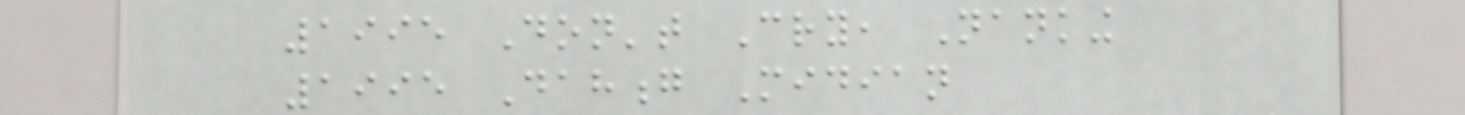1995 Don't Cry, Nanking
1995 Dahong Midian
